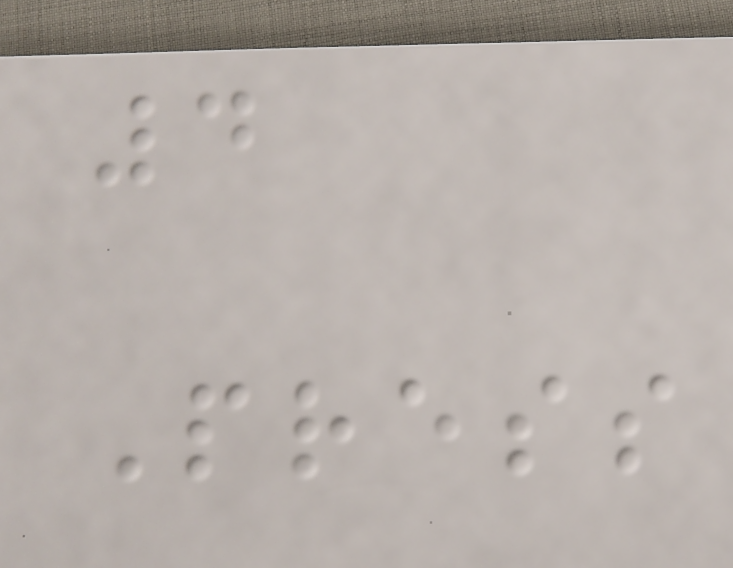4
Press
